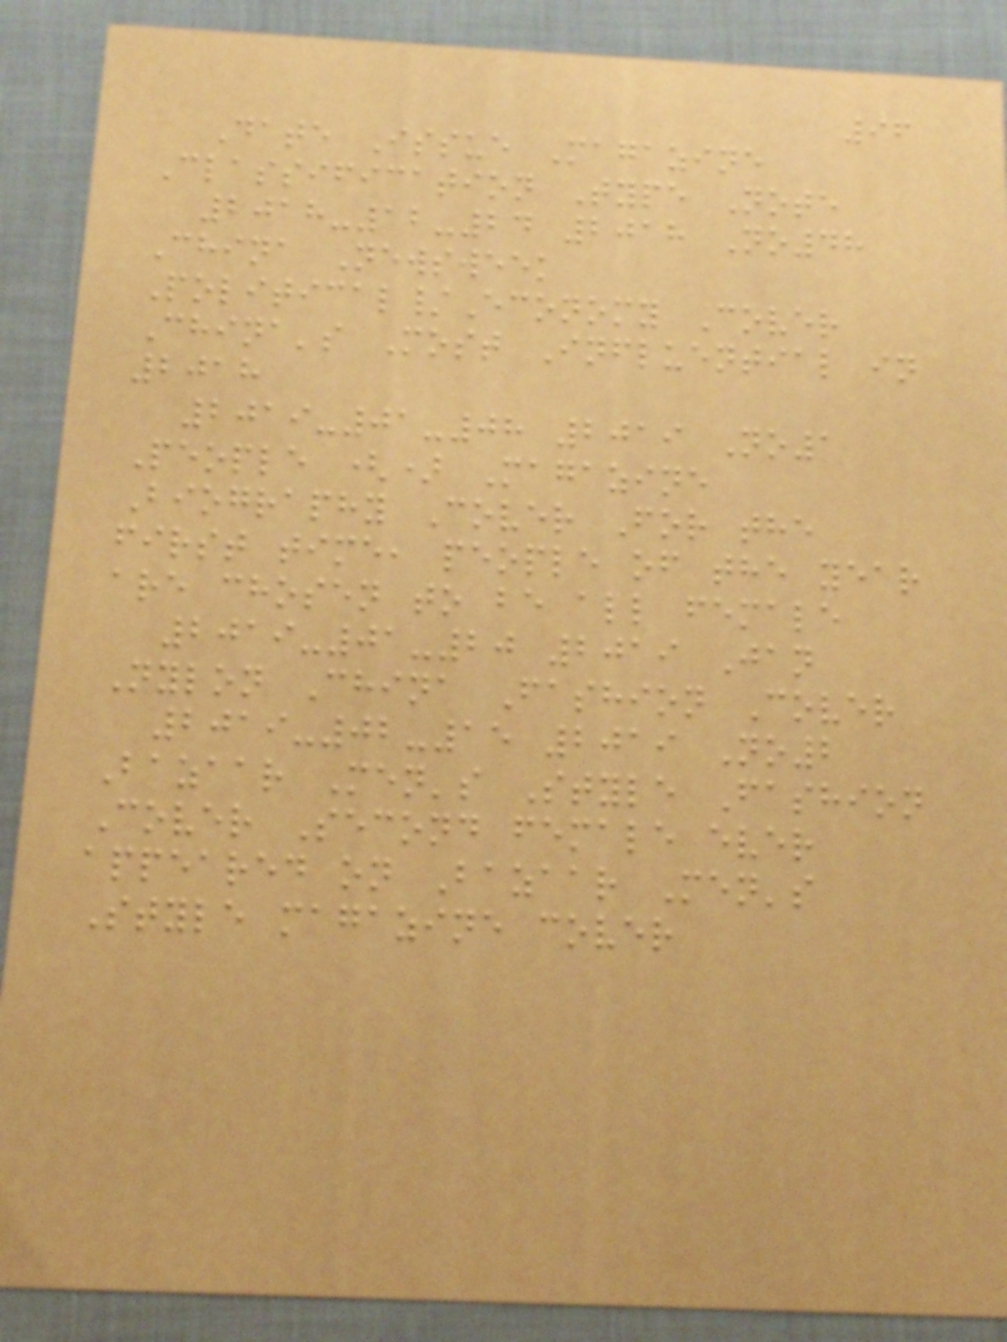96
Date Issue Magazine
Classification Type Note
2018-12-24 2018 No48
China Newsweek
Political/Economy Cover
China's Most Influential in
2018
2019-01-08 2019 No1
People () Magazine
Biography Cover For the
first time, people of the year
are chosen to be all female
2019-01-20 2019 Jan
Nylon China Fashion Cover
2019-02-15 2019 No2
Bazaar Men's Style Fashion
Cover Second female ever
appeared on Bazaar Men's
Style magazine cover
